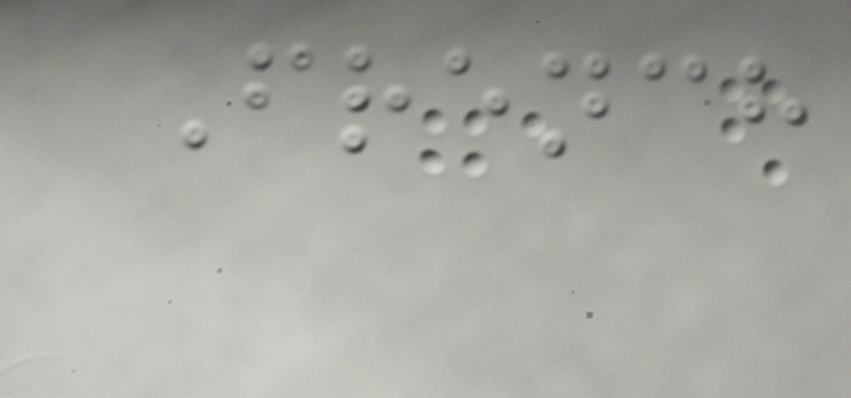French
